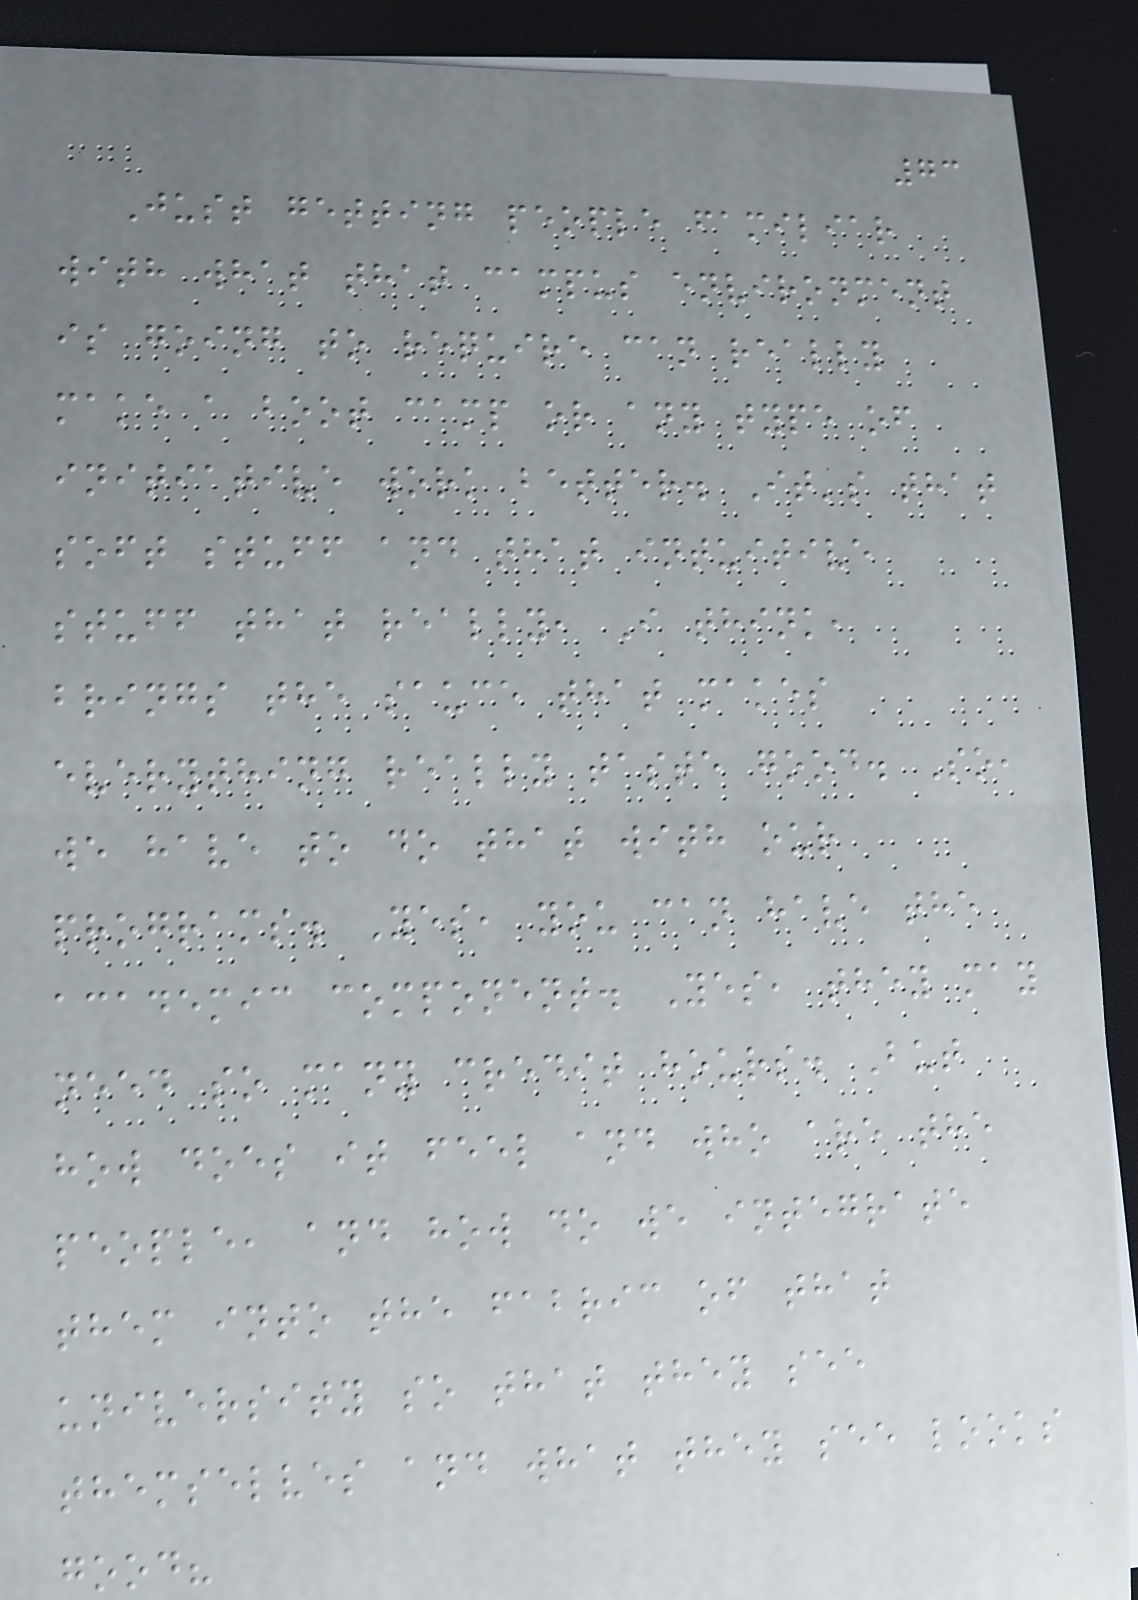73
Just getting people familiar
with what that campus environment
is going to require can really
make a boot camp or any type of
initiative work better. It's that
soft stuff and that intuitive
stuff that really, I think,
brings the sauce that makes
everything really taste good. So,
we have to do that with our
programs. Yes, you can have the
academic component. Yes, they may
need so many credit hours. But
how does it feel and who are the
people, and how do we integrate
them into the fabric of that
university so that they see
themselves and what they see looks
good?
